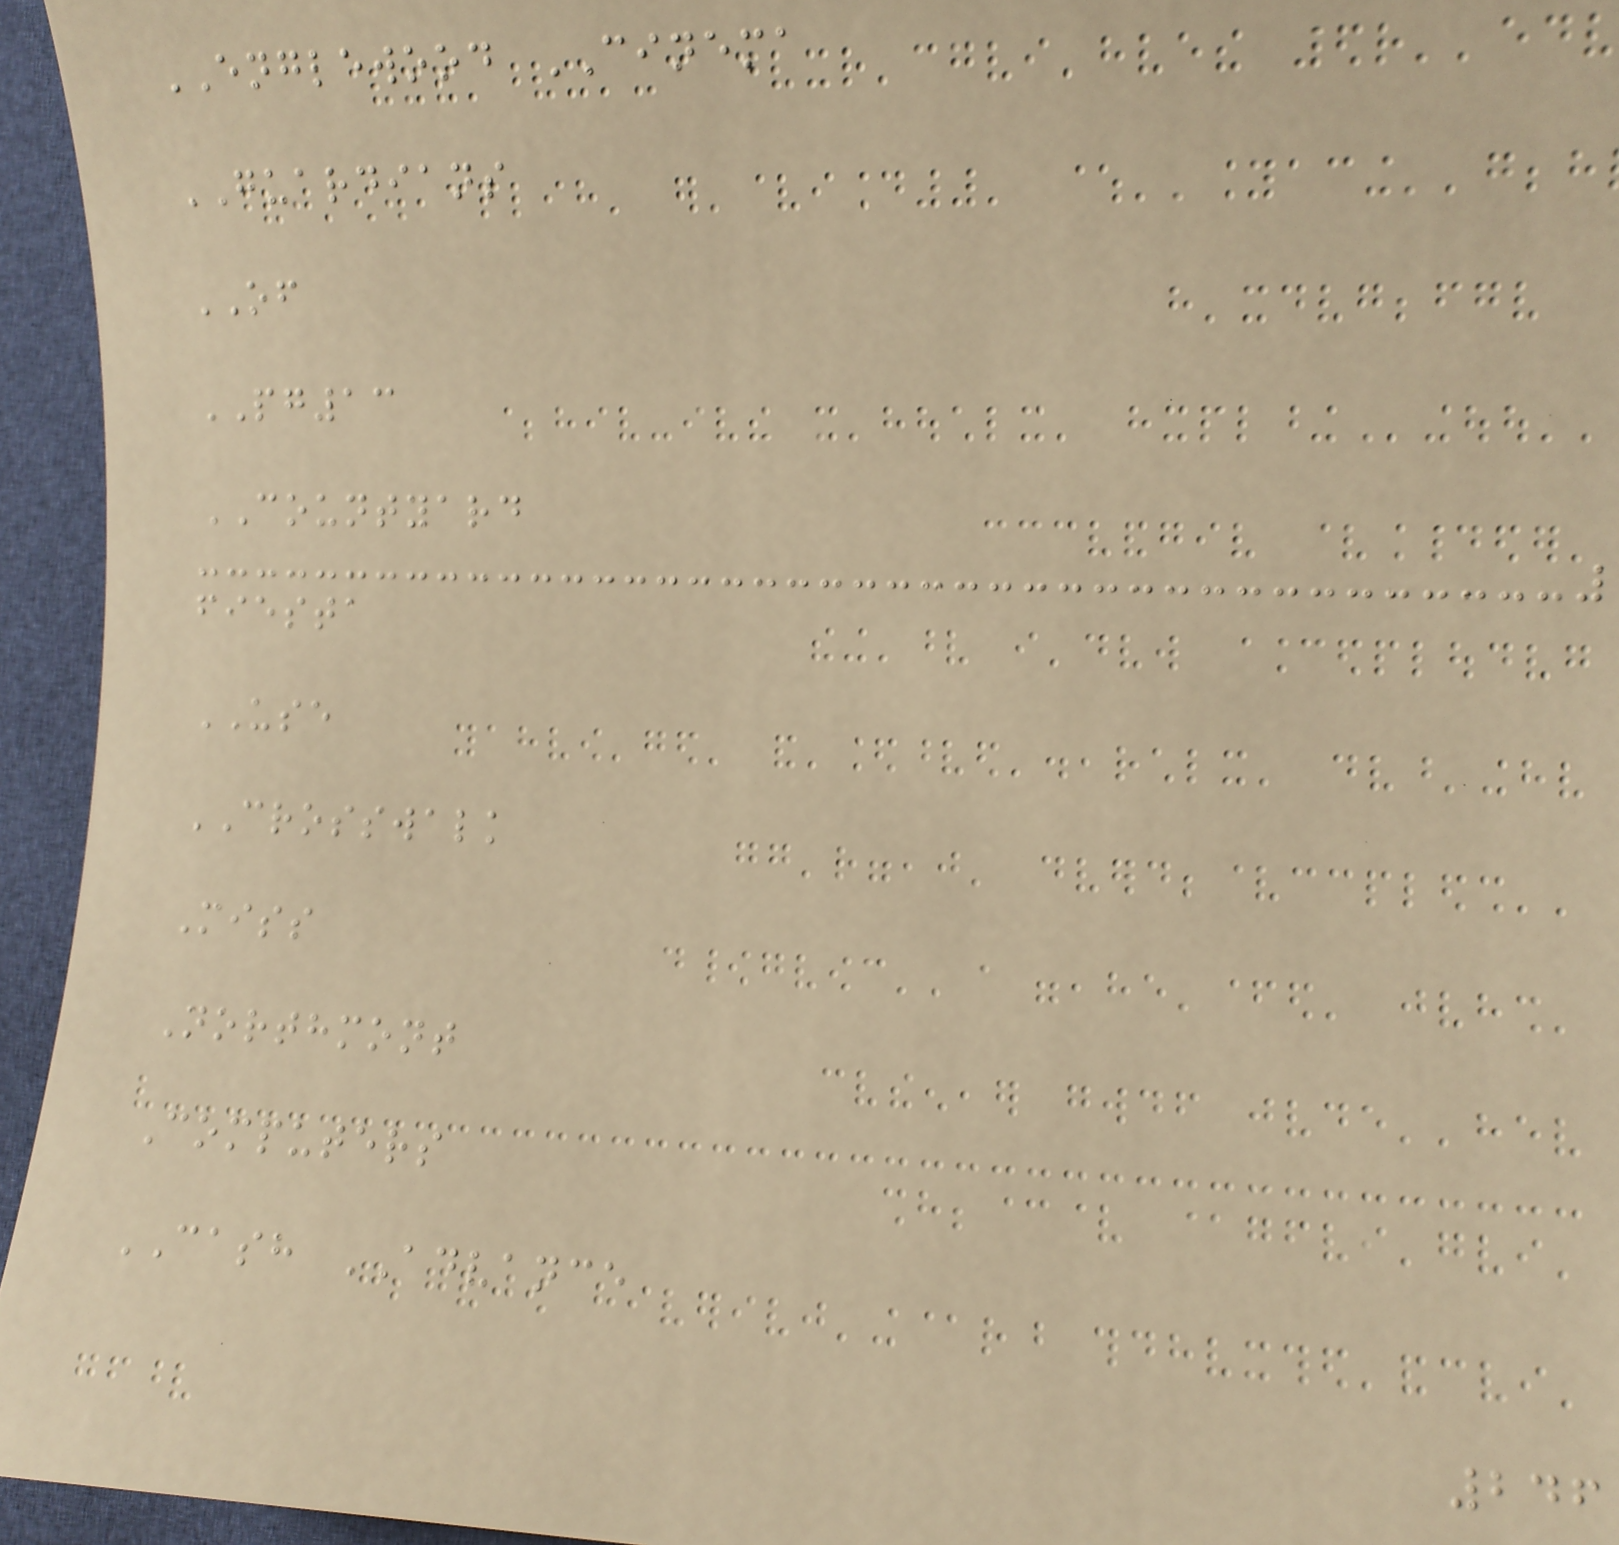ENGLEWOOD CINEMA
GUARDIANS
OF
PG13
COUNTYARD
fiesta
USE
CROSSWALK
Miss
Northmont
Computers
CASH ADVANCE
246
